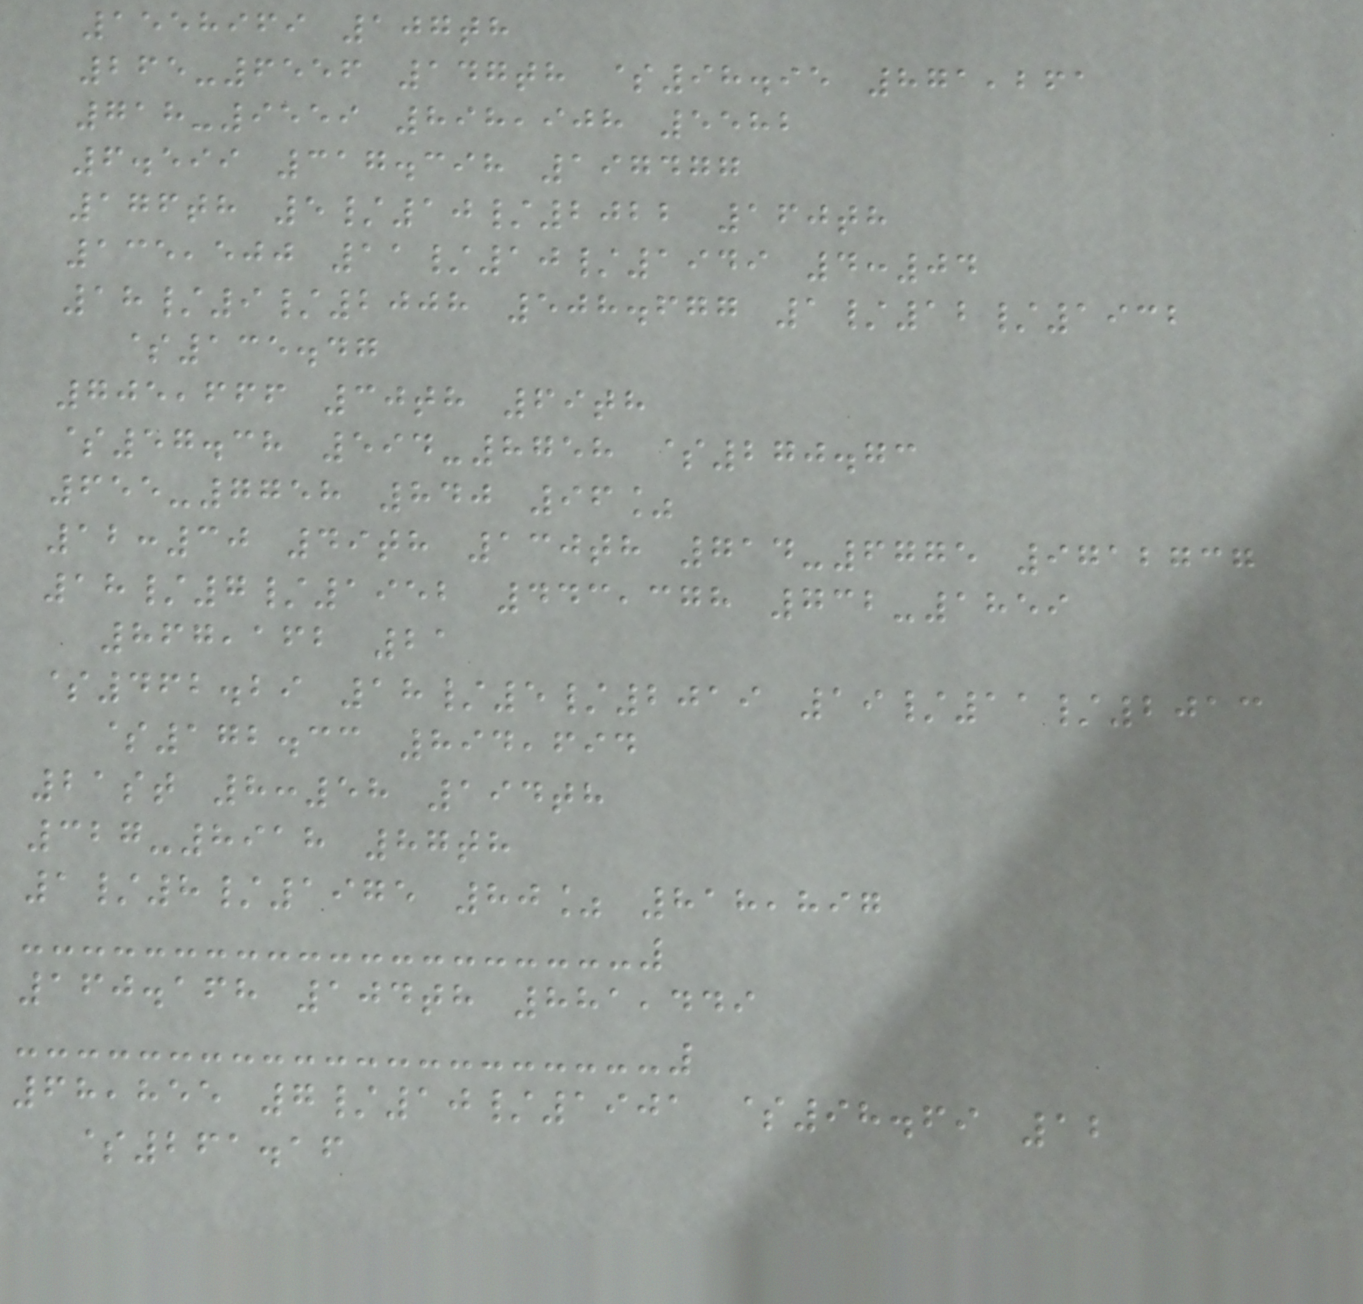1558969 107th
265-6556 147th $98.95 871,261
718-9559 898,908 5582
6.599 317.398 197477
176th 5/10/2022 160th
135,500 11/10/1949 4:04
18/9/2008 508.677 1/12/1932
$135.47
705,666 30th 69th
$57.38 594-8758 $270.73
655-7758 840 96%
12:30 49th 130th 714-6775 9712737
18/7/1952 443,378 732-1859
867,162 21
$462.29 18/5/2019 19/11/2013
$172.33 894,694
21st 8:58 194th
327-8918 87th
1/8/1975 80% 818,897
160.168 104th 881,449
68,855 7/10/1901 $98.69 12
$261.16
